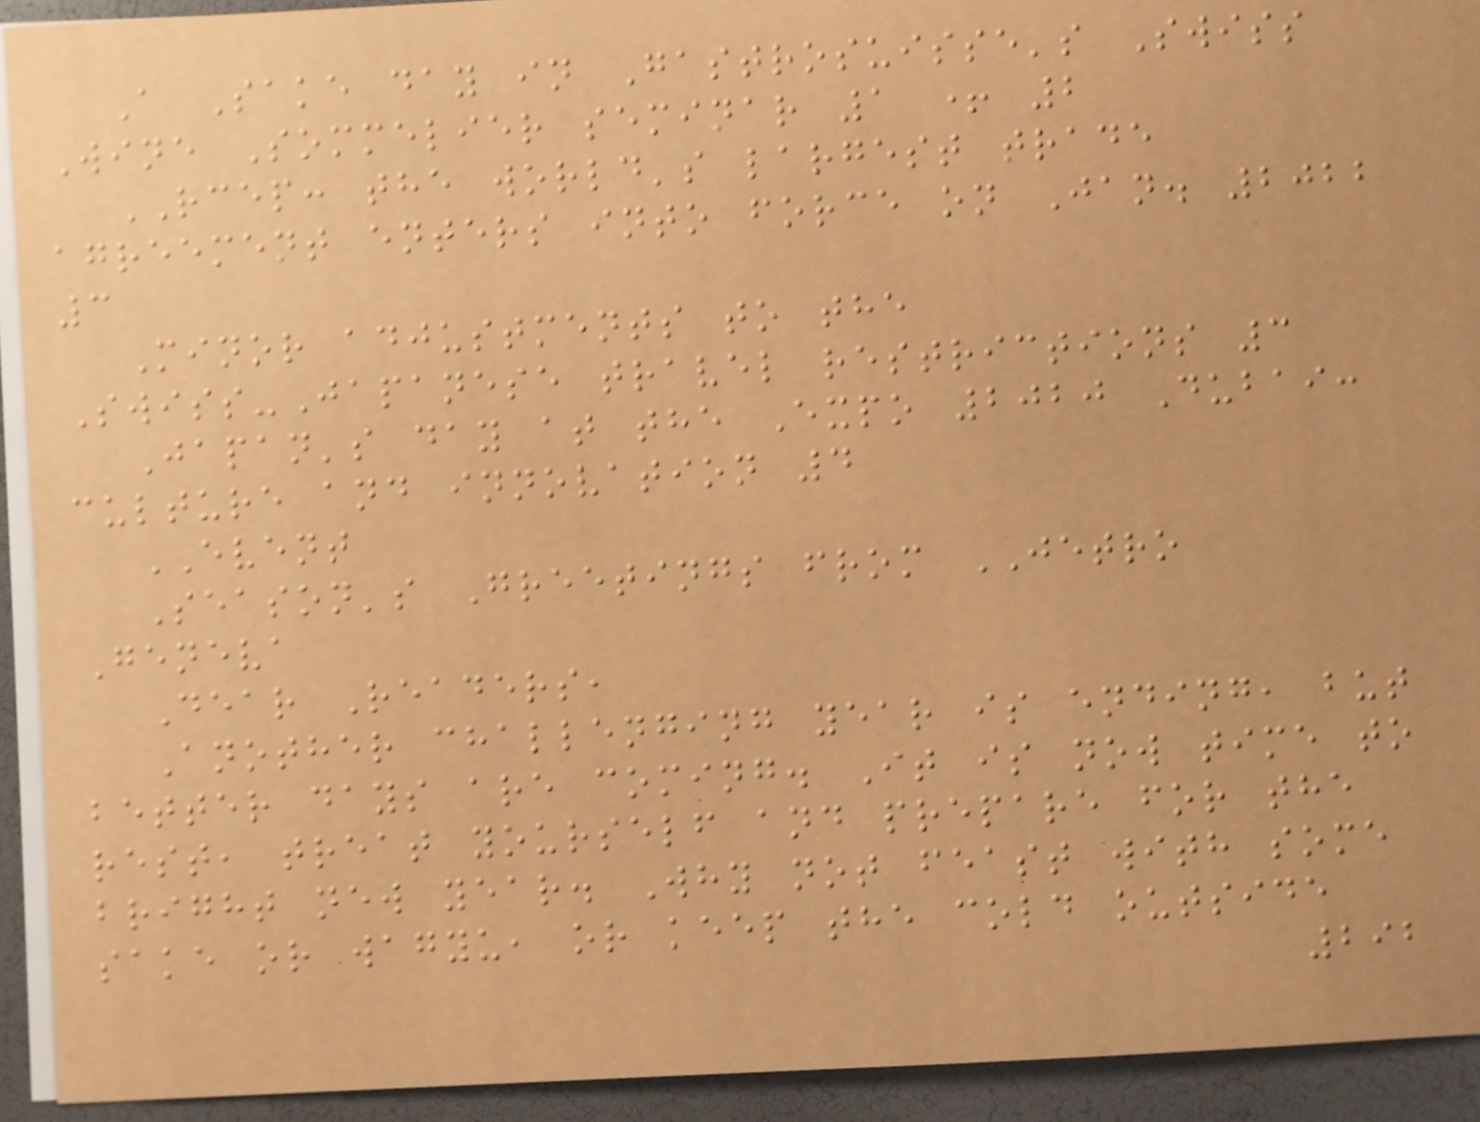A Sake day in Gastrosuisse's Swiss
Wine Sommelier seminar 1 + 2
RCEP: the world's largest trade
agreement enters into force on Jan. 2022
3
Minor adjustments to the
Swiss-Japanese travel restrictions 3
Japan's day at the Expo 2020 Dubai:
culture and innovation 4
EVENT
Season's Greetings from JETRO
Geneva
Dear Readers,
Another challenging year is ending, but
better days are coming. It is now time to
rest, treat yourself and prepare for the
bright new year. Why not feast with some
sake or wagyu, or keep the cold outside
292
